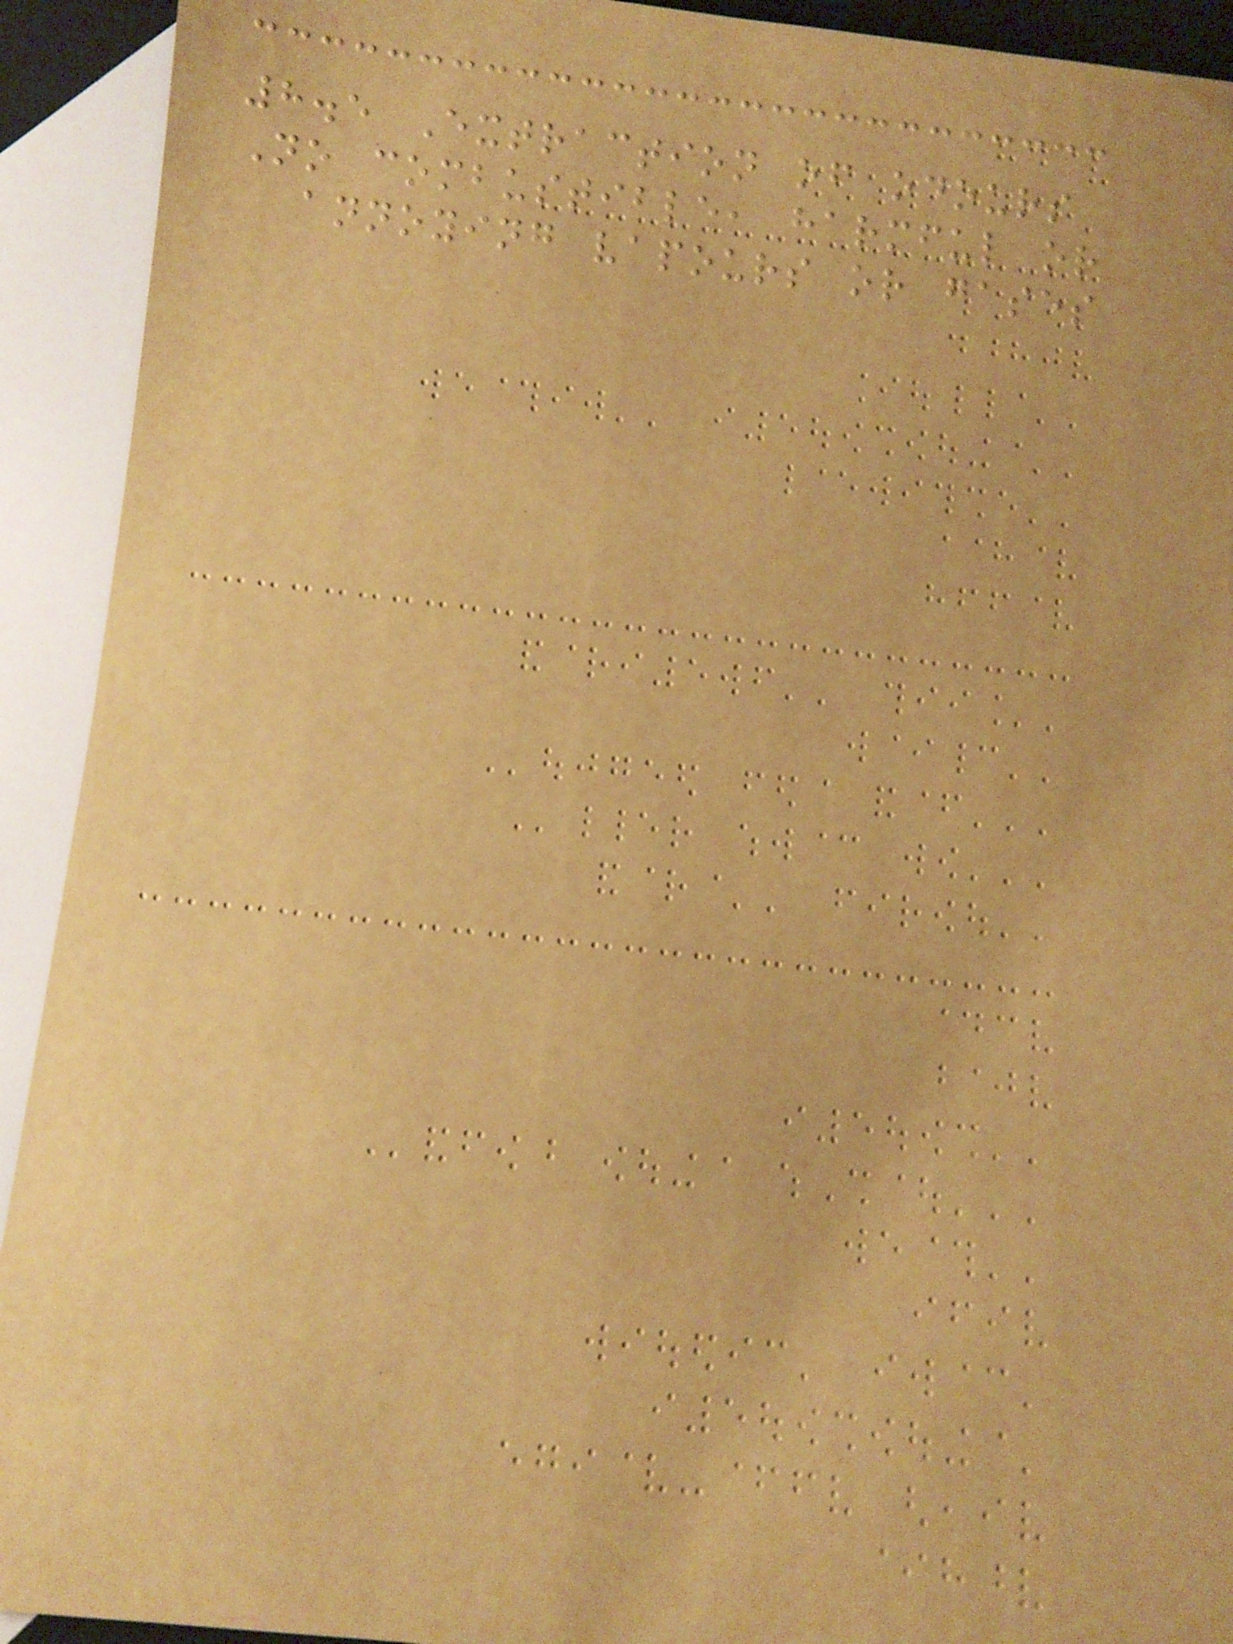8.5 Extraction of odours
No combustible, harmful or
annoying vapours or gases
